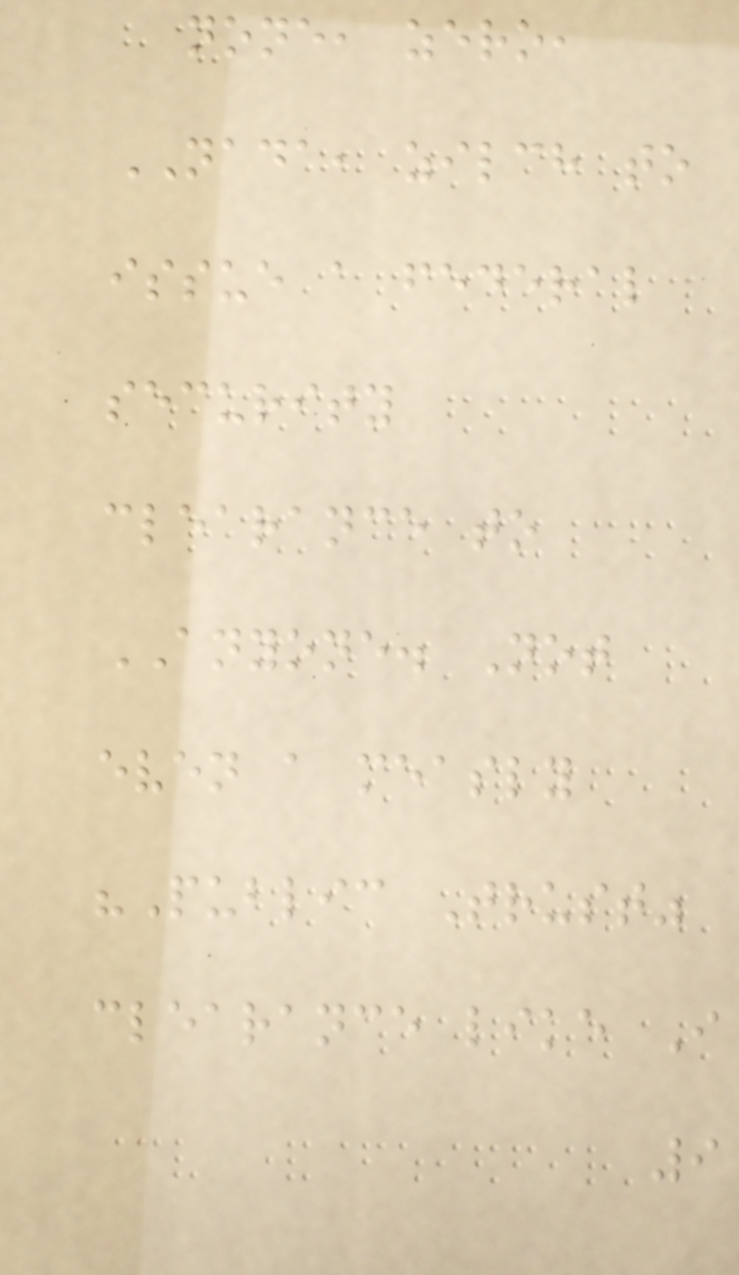none, zero,
NADA, zilch to
issue a federal
security
clearance to
ANYONE. Not
even a measly
"Public Trust"
clearance like I
9
